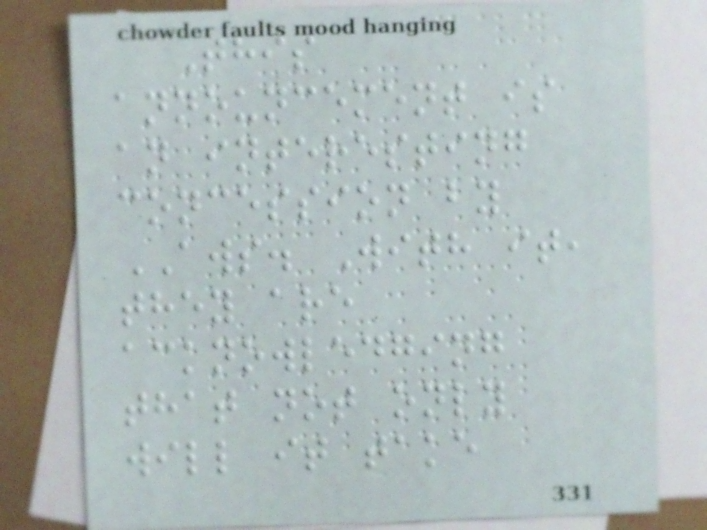This
announcement is
an interesting
concession by
AWS. With it,
they are
acknowledging
that not only
will it take
